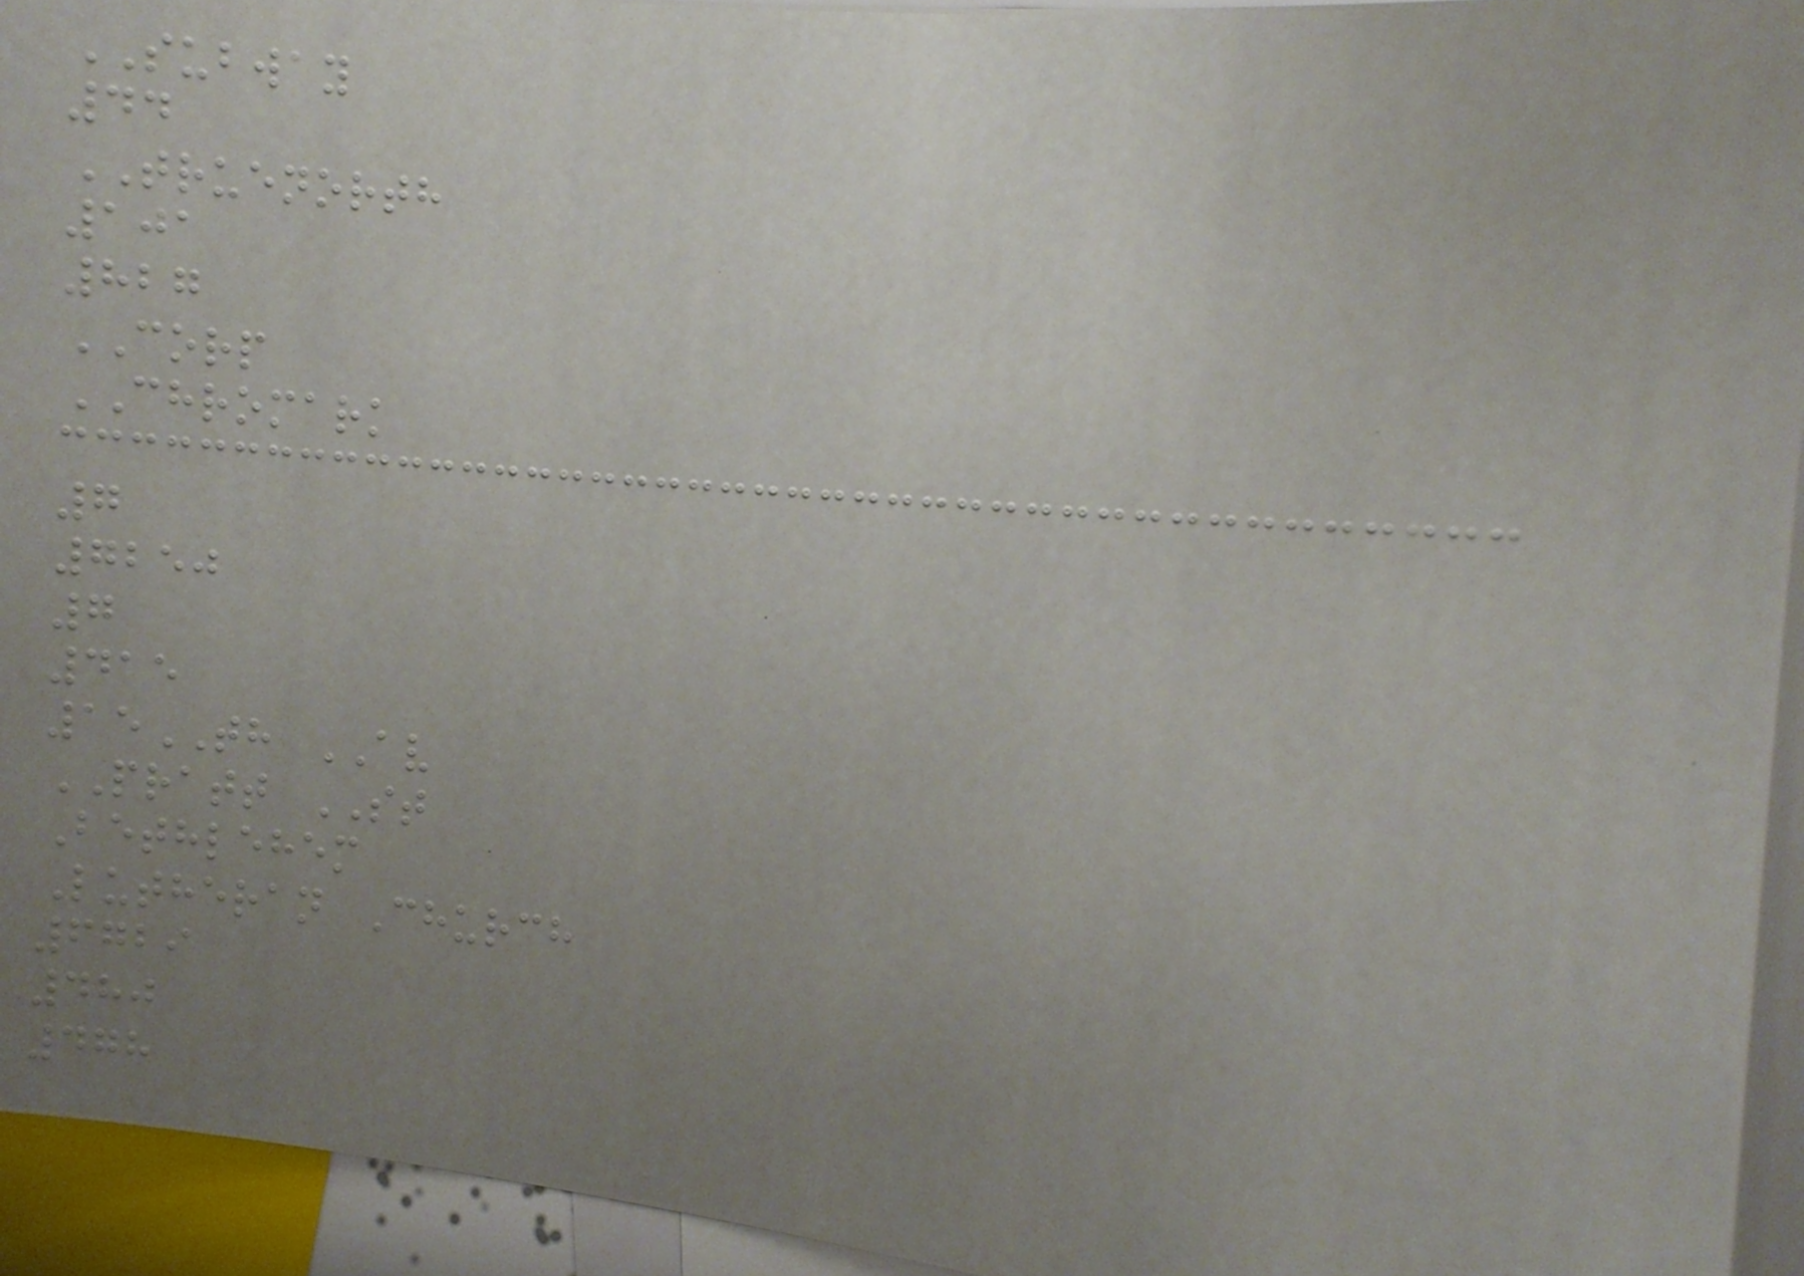SUBWAY
44
TRUENORTH
101
827
CORP
CHROMARK
7
7250
7
415
15TH AV
PRATT ST
Bethlehem
Lutheran Church
6729
480
478
